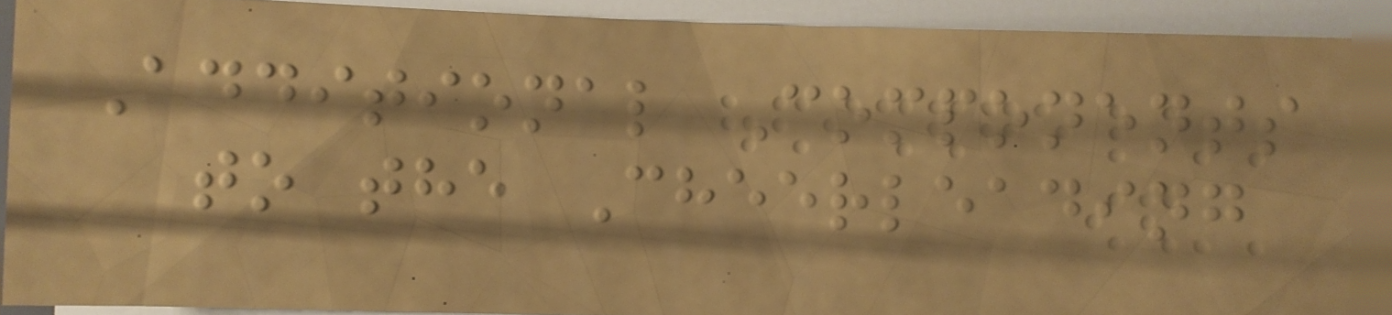Additional Components
to the Cheerleading
